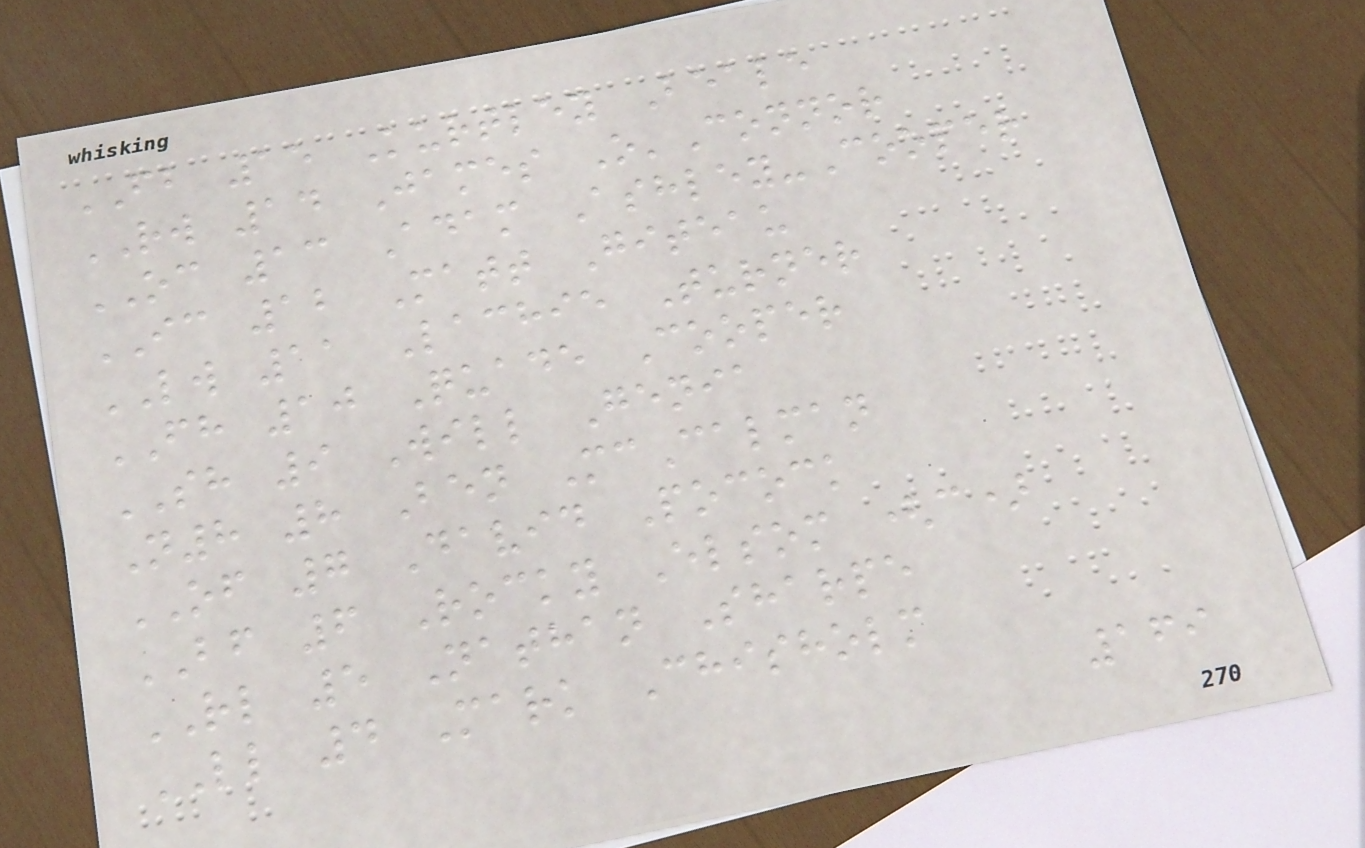FB 15 Kurtley Beale
RW 14 James O'Connor
OC 13 Adam Ashley-Cooper
IC 12 Matt Giteau
LW 11 Lachie Turner
FH 10 Quade Cooper
SH 9 Will Genia
N8 8 Ben McCalman
OF 7 David Pocock
BF 6 Rocky Elsom (c)
RL 5 Nathan Sharpe
LL 4 Mark Chisholm
169
